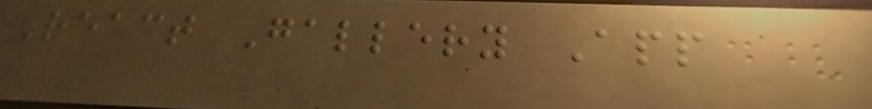React Gallery App
